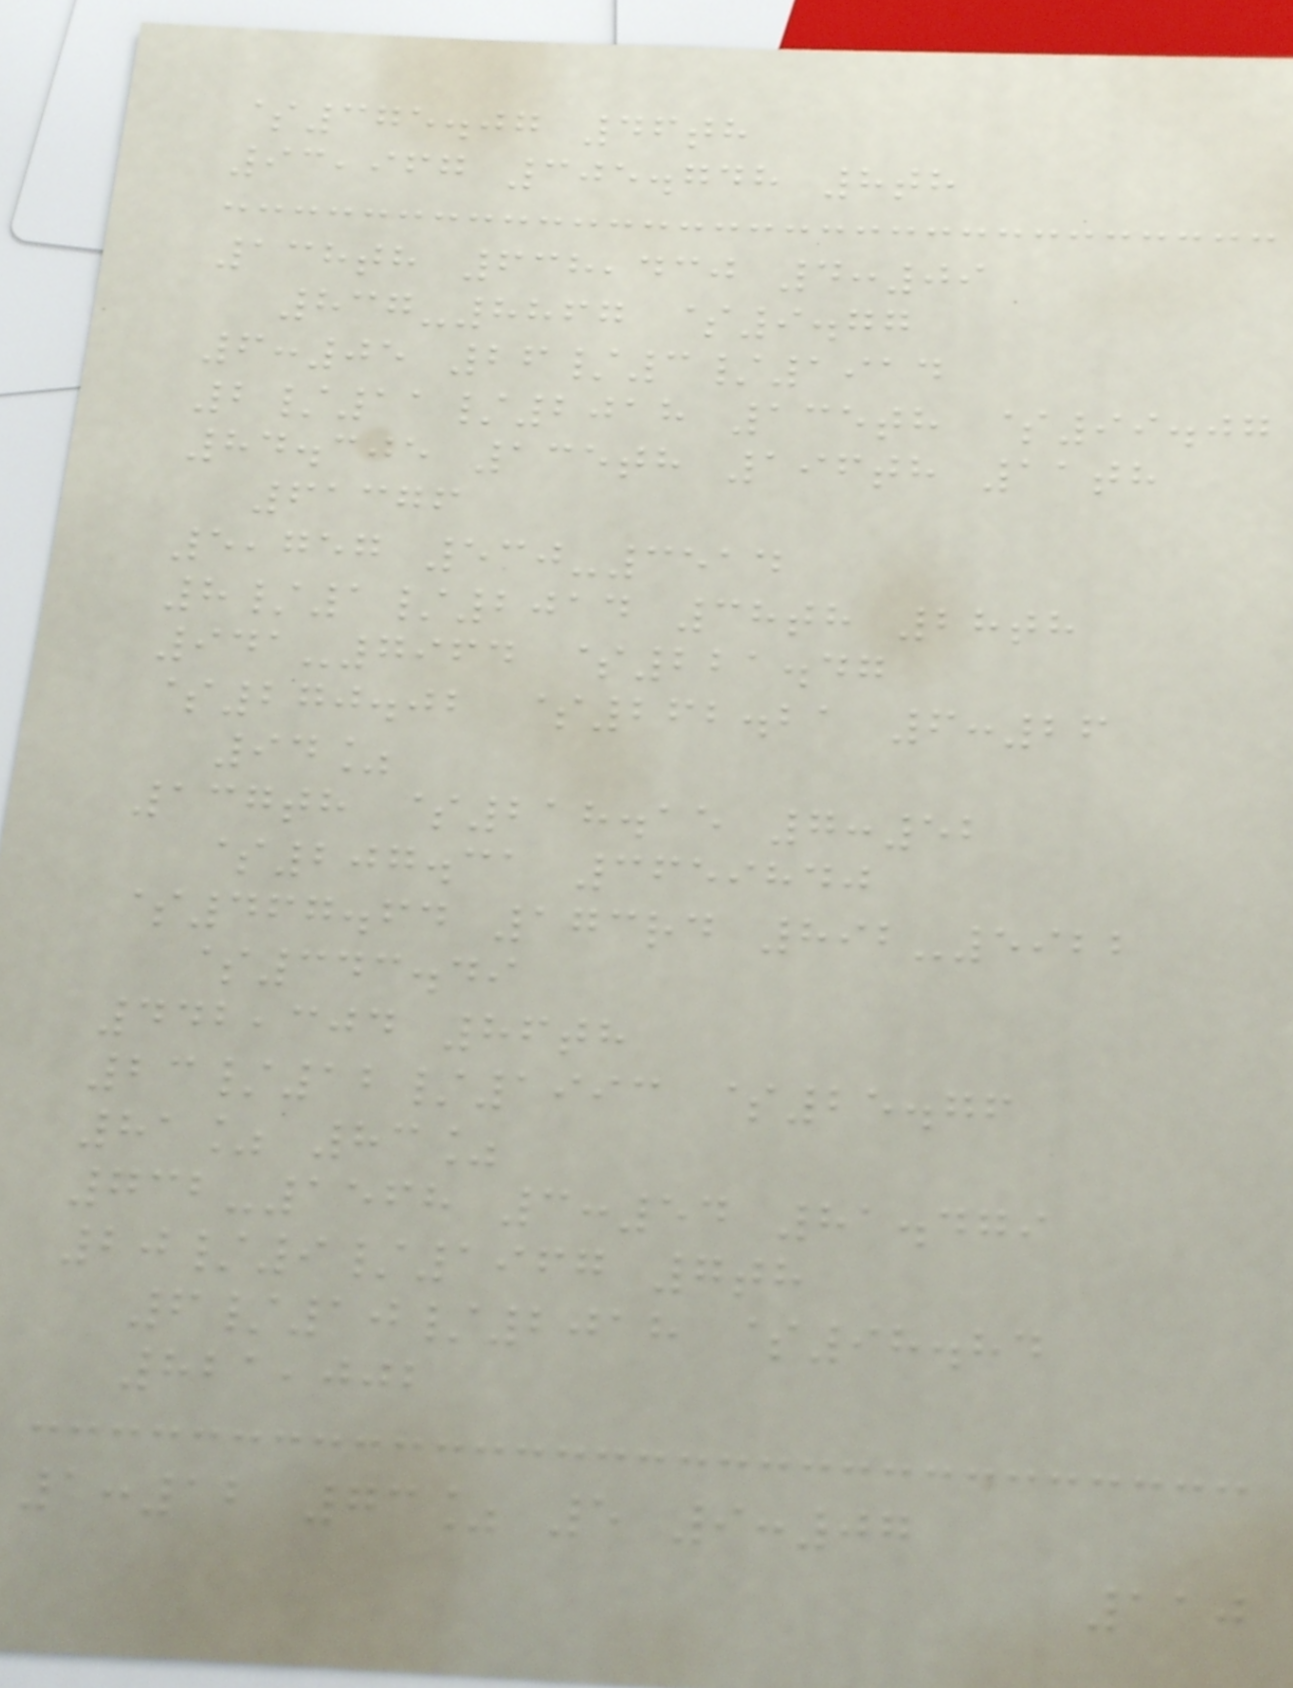$375.07 46th
93,967 305.748 8th
138th 638,430 4:09
837-8867 $9.77
6:05 26/3/1914
2/11/2018 135th $99.07
84.305 135th 196th 11th
61376
5,757 530-3514
8/1/2014 38th 28th
941-7964 $221.47
$270.02 $262.21 6:26
94%
137th $218.15 7:52
$207.31 3659840
$467.64 173rd 892-5922
$343.49
442,304 86th
23/12/1993 $25.76
81% 83%
732-1568 3:54 81.479
20/9/1967 7th
6/10/2018 $98.84
821,002
1:12 73% 5 9:07
110
